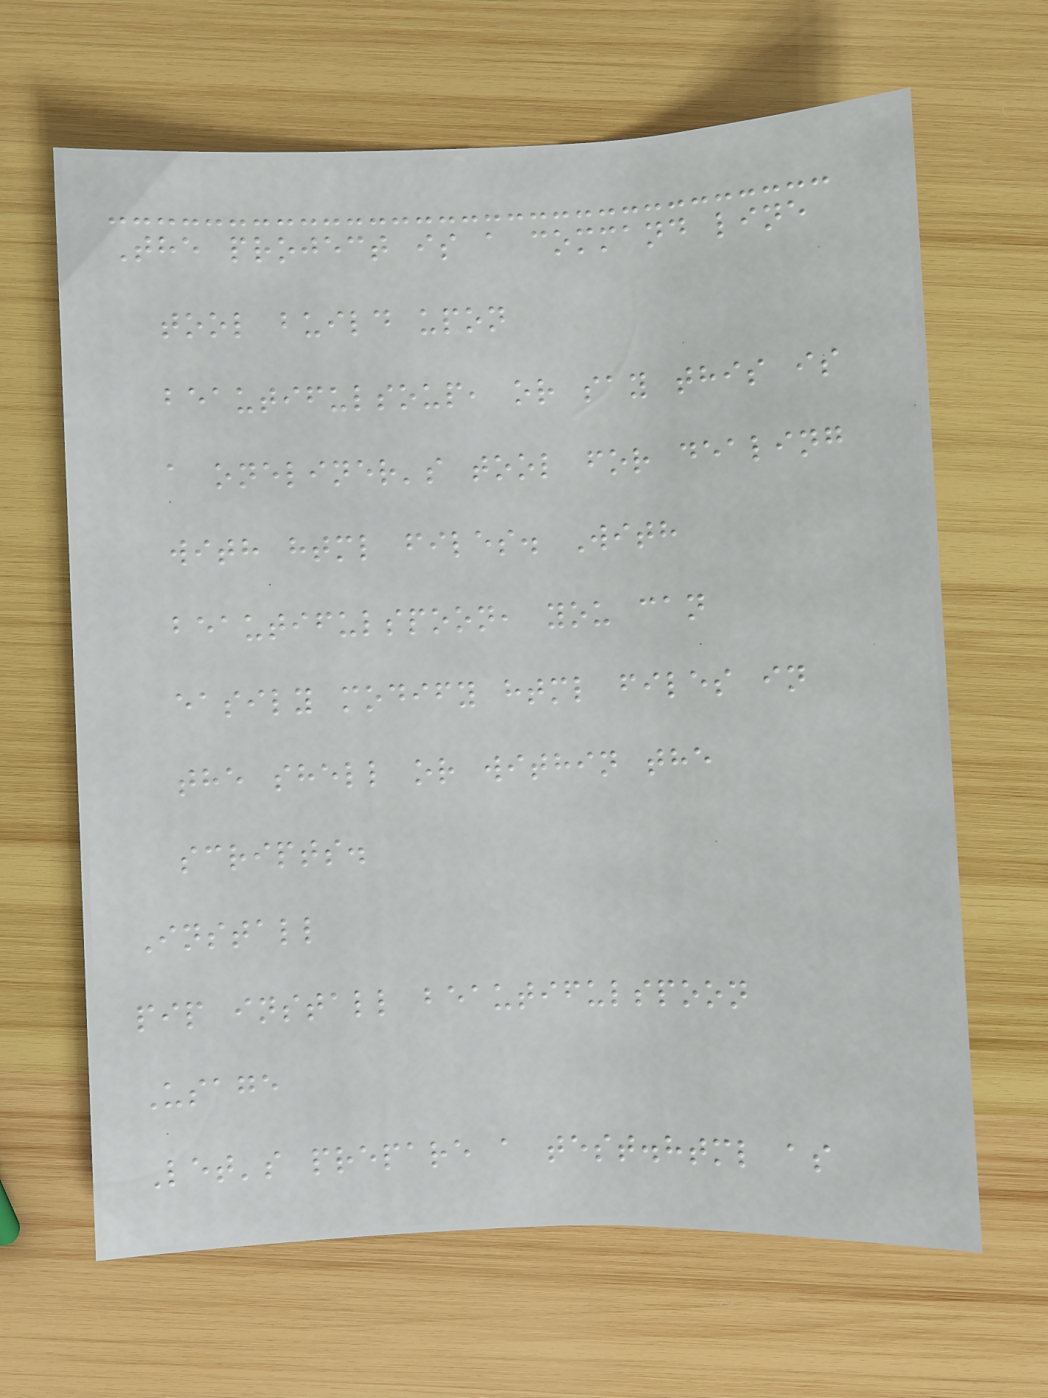The project is a command line
tool build upon
beautifulsoup, or say this is
a oneliner's tool for dealing
with html files. With
beautifulspoon, you can
easily modify html files in
the shell or within the
scripts.
Install
pip install beautifulspoon
Usage
Let's prepare a test.html as
